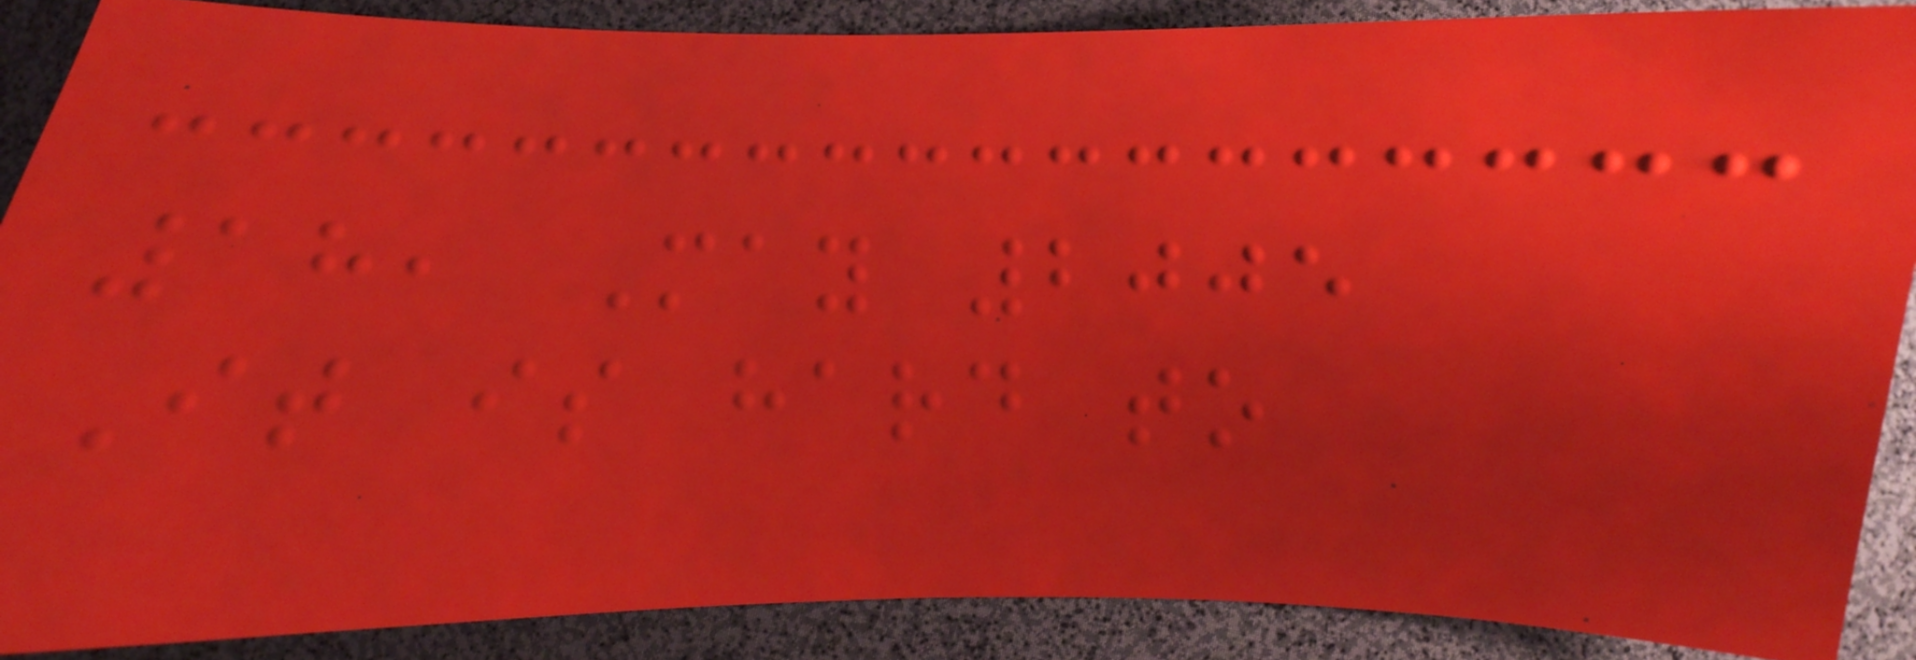18, May 2005
It is hard to
